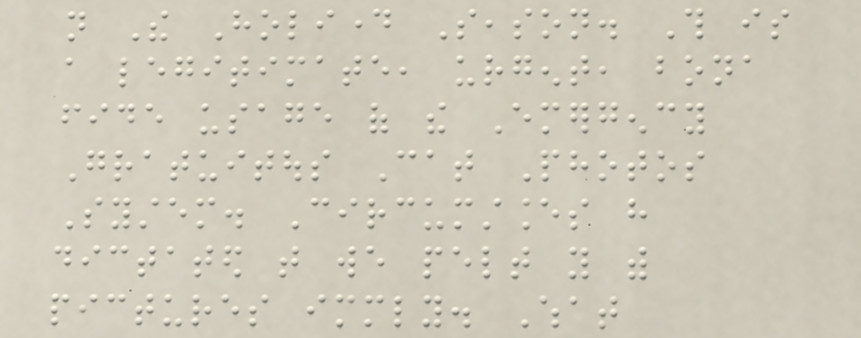not The Holiday Season. This is
a legitimate, urgent, bona
fide usage of the Emergency
Gratuitous Cat Photos
System. Circumstances have
dictated that we pelt you with
pictures immediately. What
